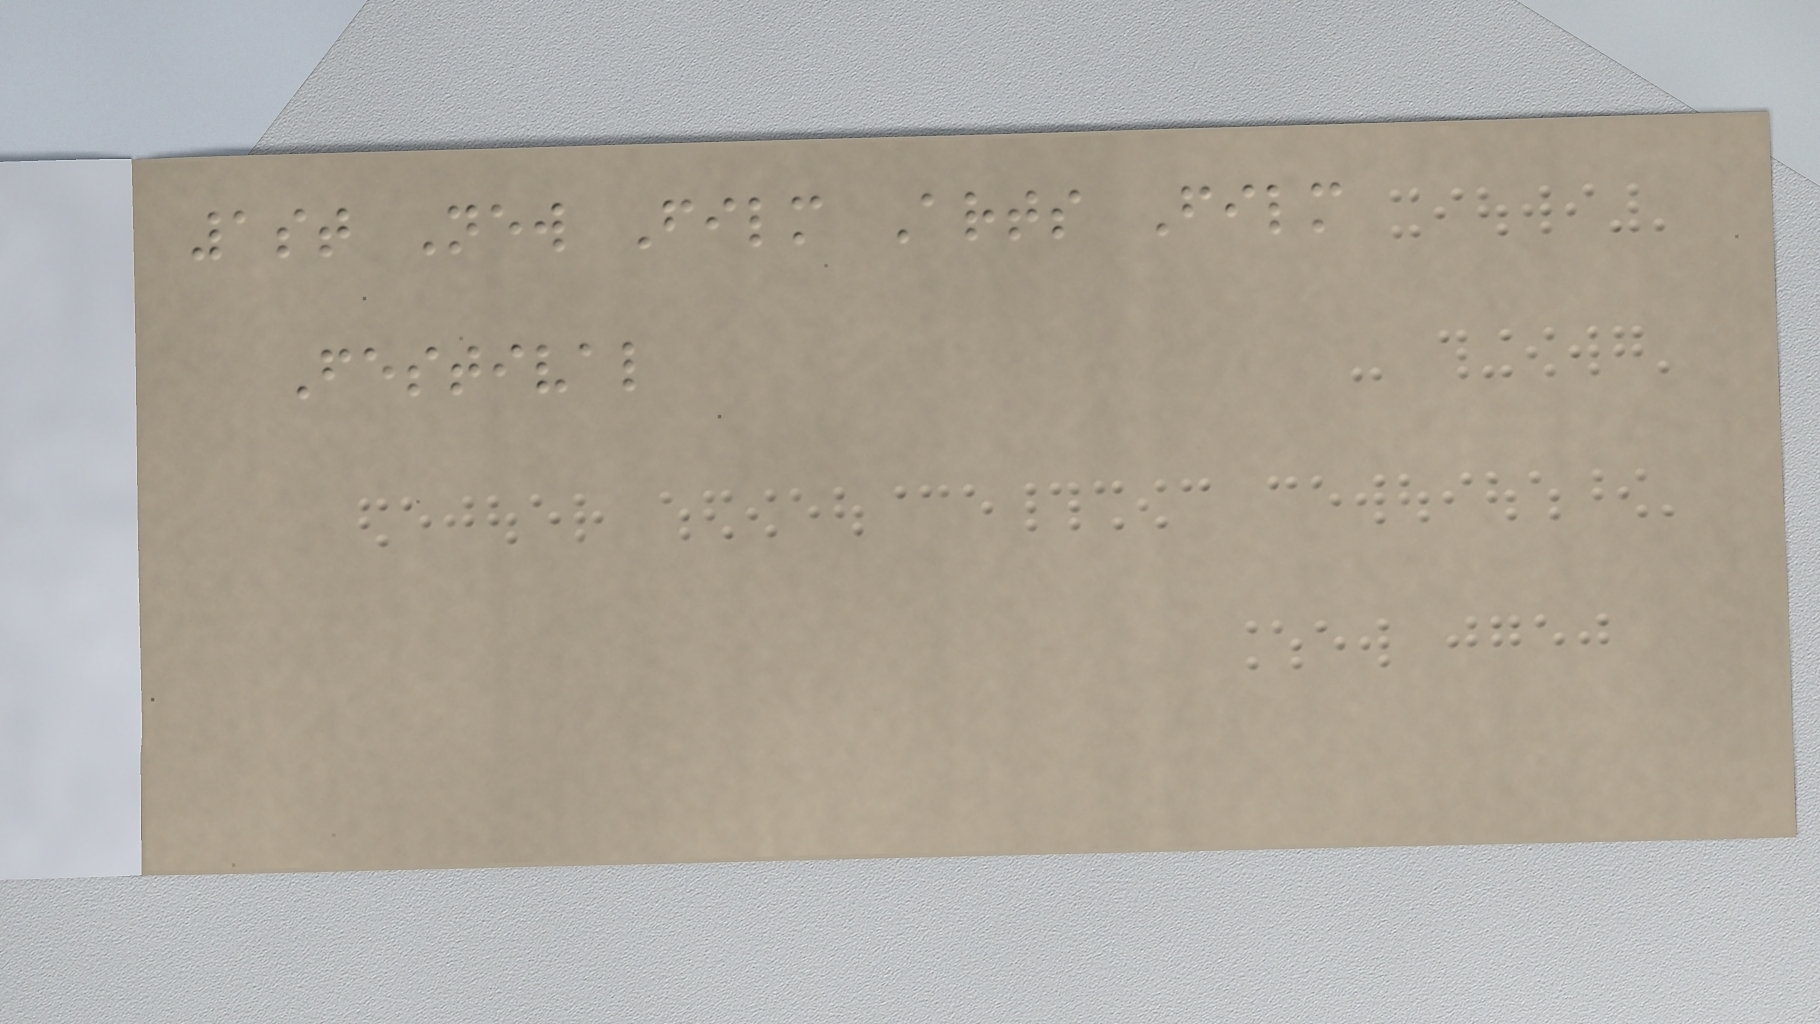1st New Film Arts Film
Festival
